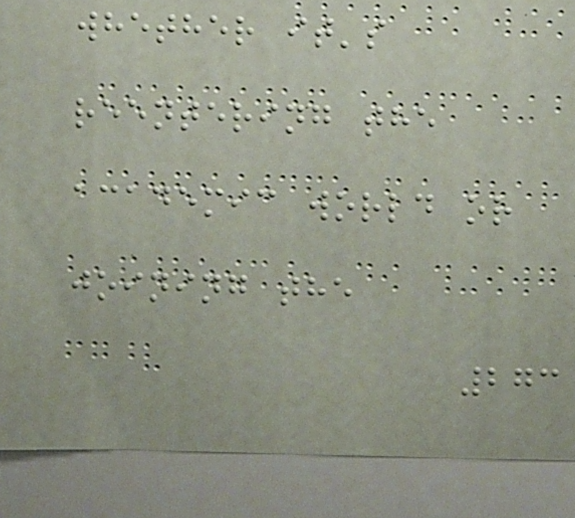whether it's
reentering the
academic world or
joining the
273
